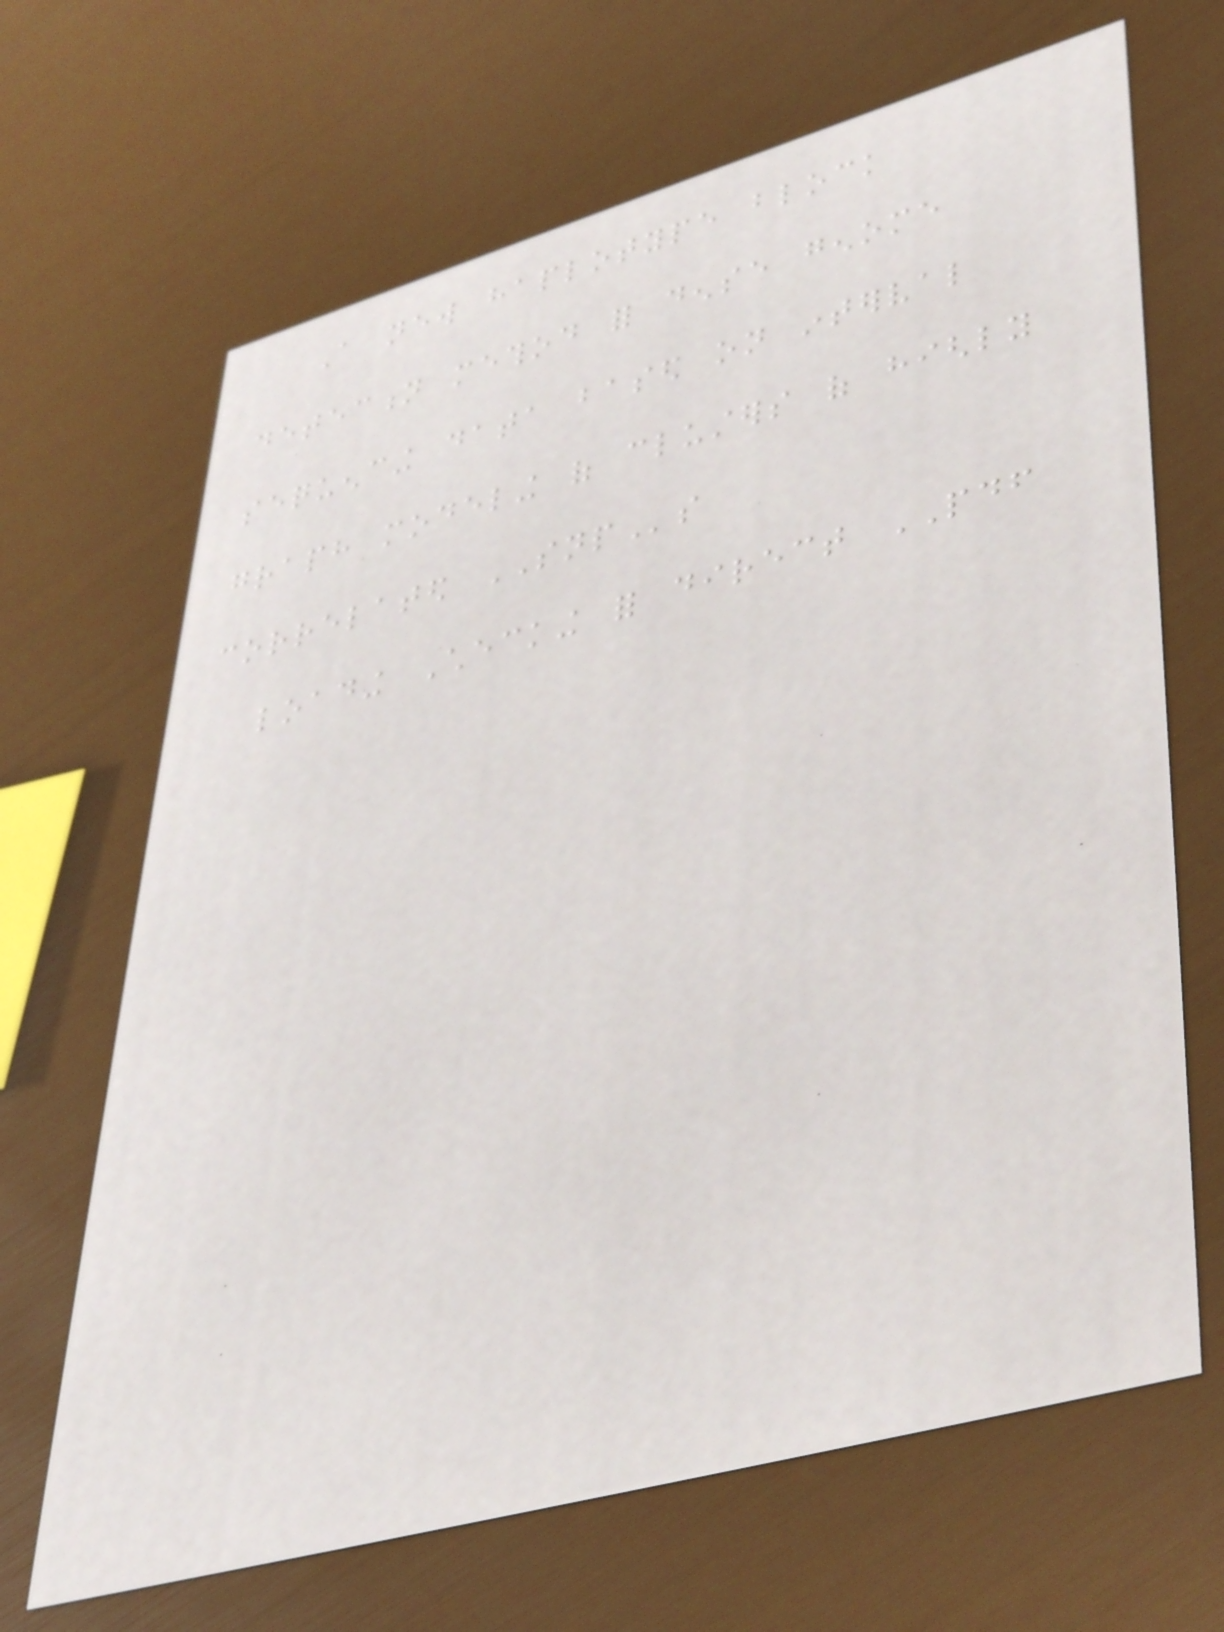A new haplotype block
detection method for dense genome
sequencing data based on interval
graph modeling of clusters of highly
correlated SNPs
loading Checking for direct PDF
